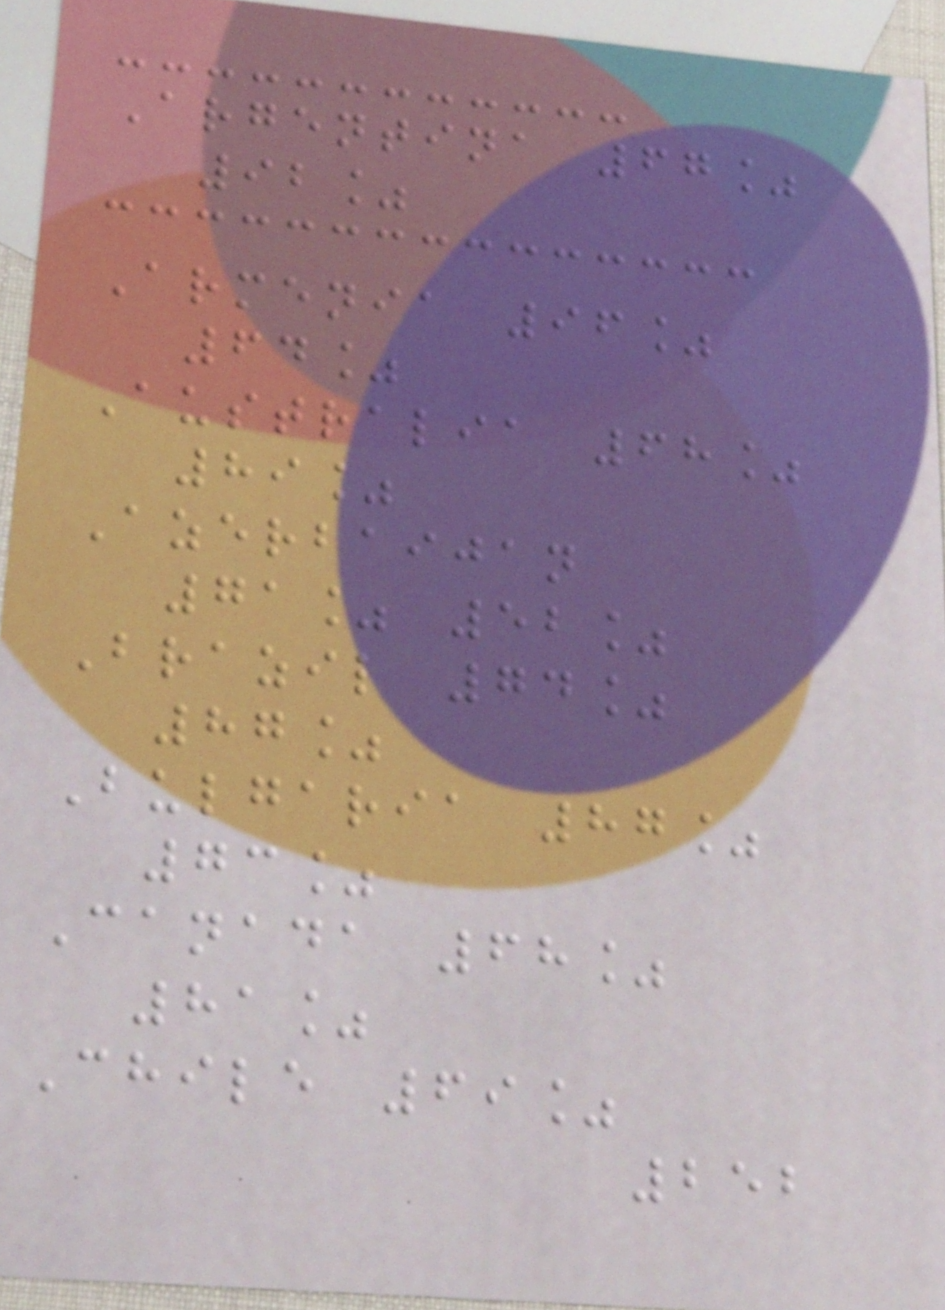Argentina 67%
92%
Armenia 96%
64%
Australia 68%
89%
Azerbaijan
71% 52%
Brazil 74%
87%
Bulgaria 87%
73%
Canada 68%
81%
Chile 69%
252
